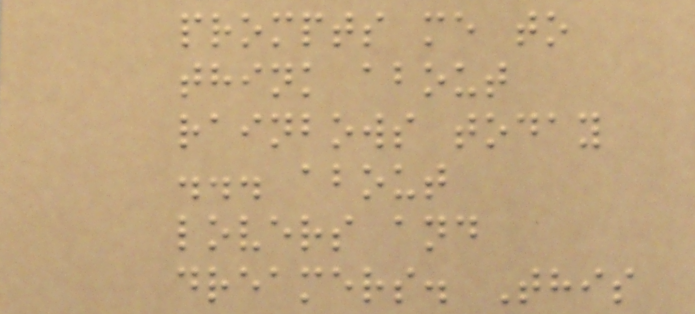prompts me to
think about
rainbows today
... about
lovers and
dreamers. This
